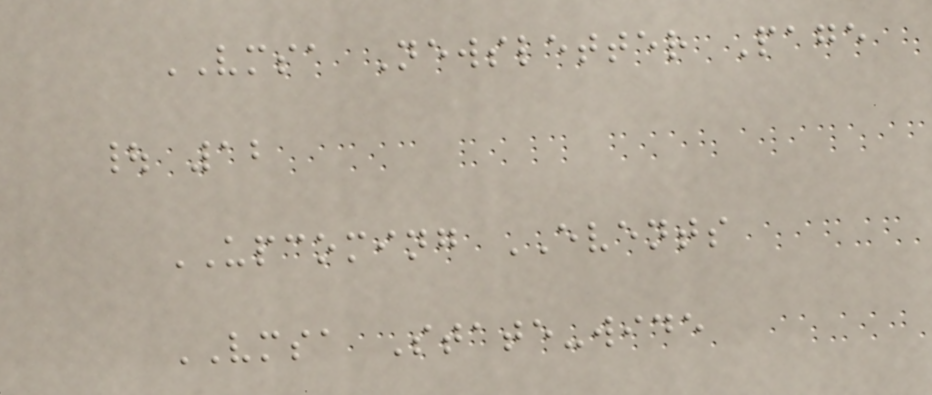VMSA Newsletter Page
| 12
UPCOMING EVENTS
VMSA State-wide
